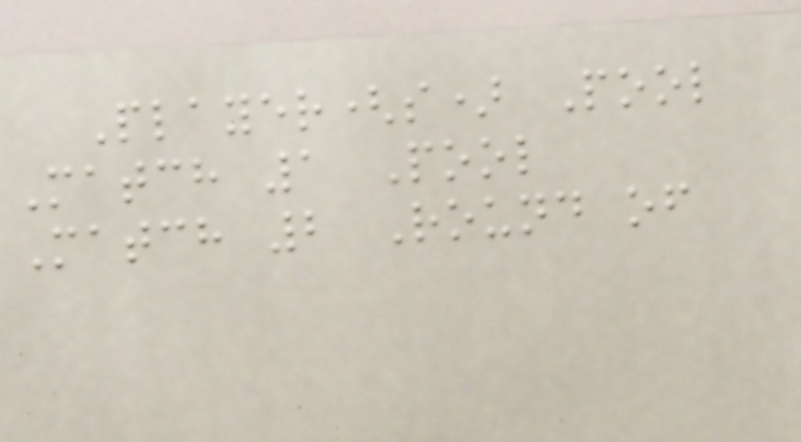Player(s) Pool
Match 1 Pool
Match 2 Round of
